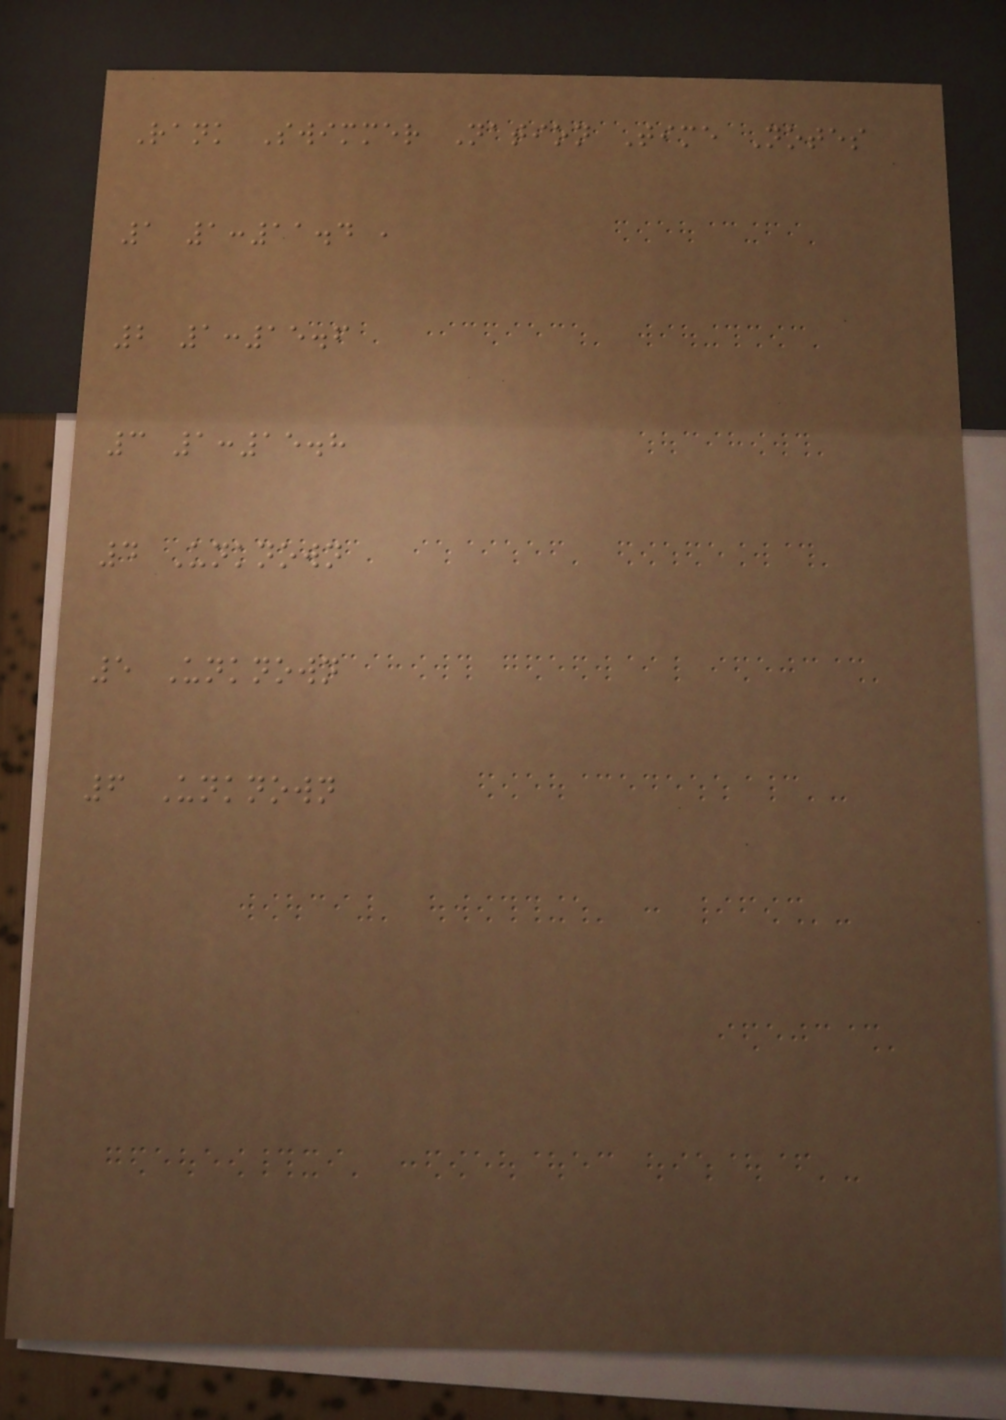Rank Swimmer Nation Time Notes
1 1:11.4 ,
2 1:15.6
3 1:15.8
4 Unknown
5 Unknown
6 Unknown
